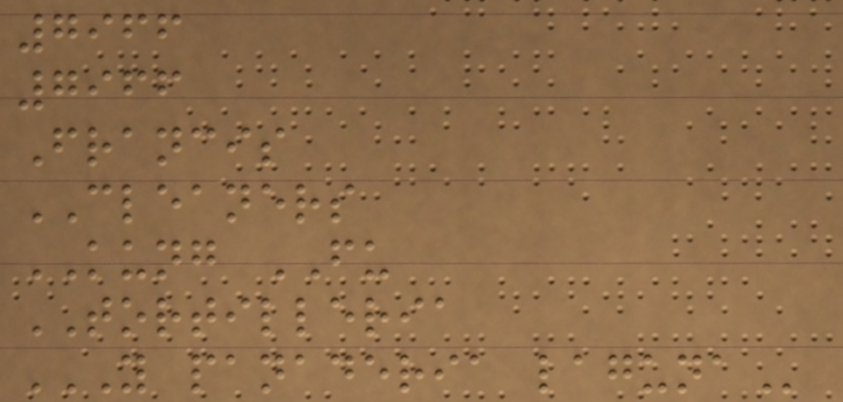7966
7966
Francis
CLEANERS
KUNG FU
TORTILLERIA
Y PANADERIA LAGUNA
